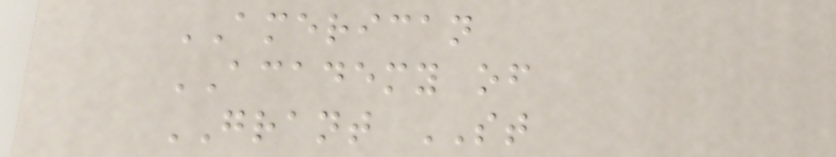AMERICAN
ACADEMY of
GRANT ST
